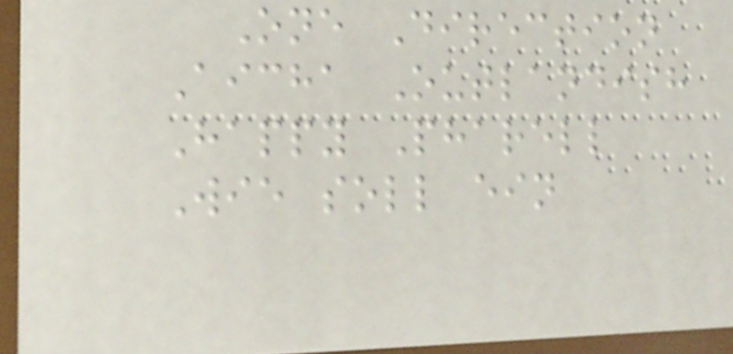One Direction
Aicha Outlandish
Happy Pharell
Wie soll ein
